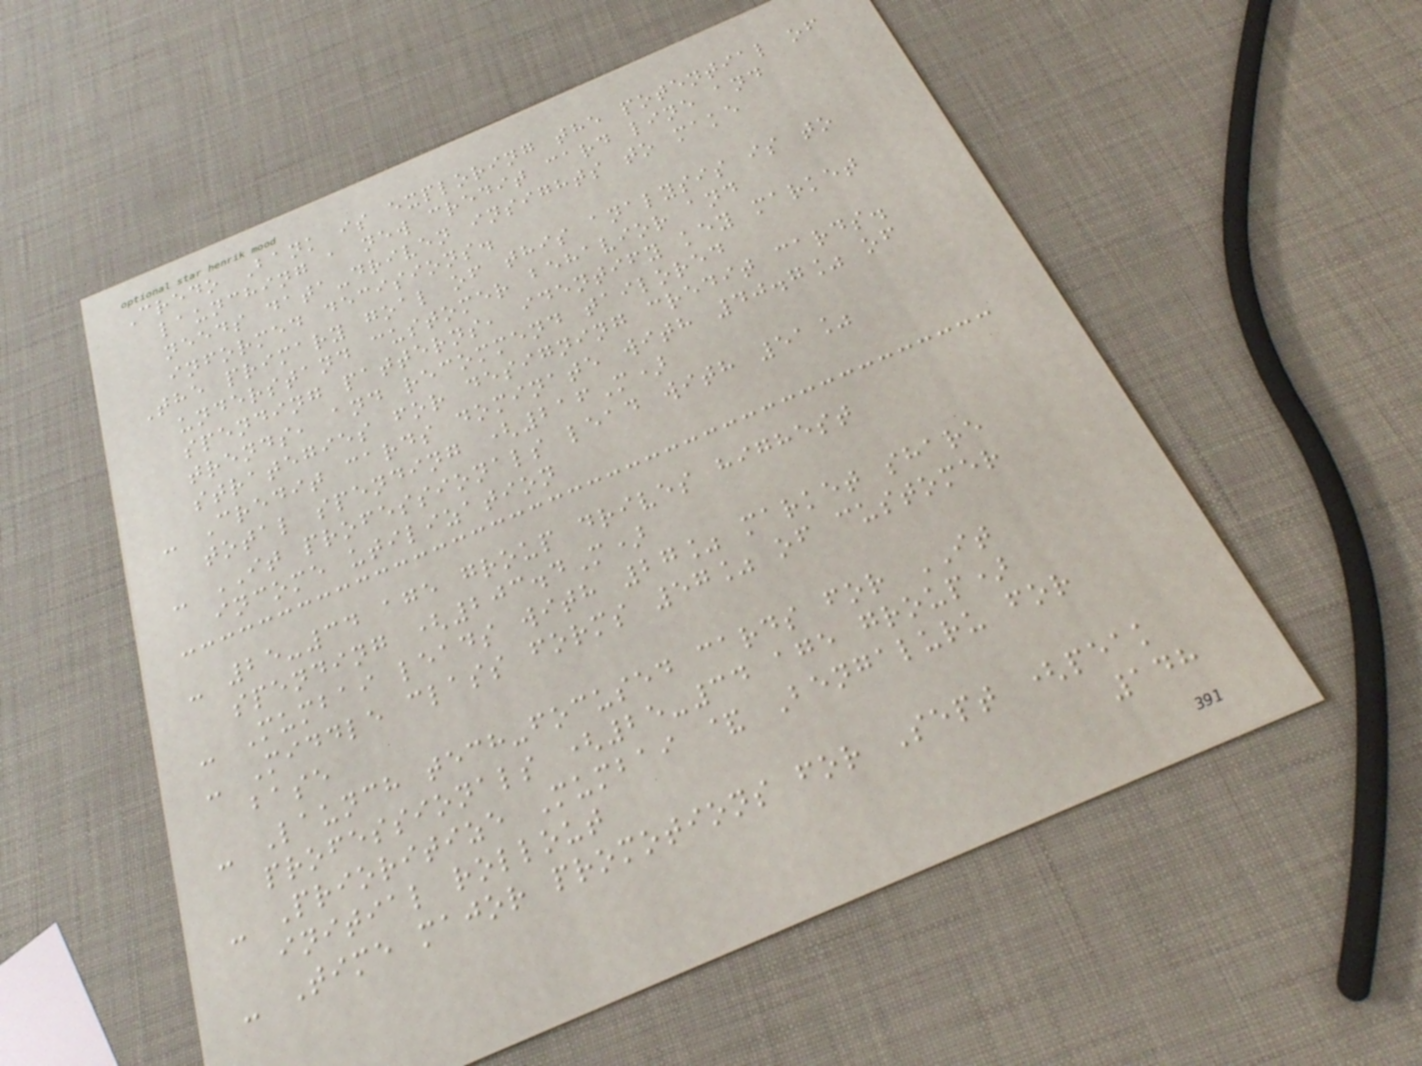Credo Bank is exploring the potential of
launching a new credit card line and
needs data-driven insights to make
informed decisions.
The primary goal of this analysis is to
understand customer behavior and
spending patterns, identify key market
trends, and recommend tailored
strategies for designing credit cards.
- Credit cards dominate with 40.7% of
total spending (216M)
- IT professionals lead with 51%
income utilization
- 25-34 age group drives highest
spending (203.4M)
- Mumbai leads with 27% market share
- Middle class forms 57% of customer
base
- Launch tech-focused cards for IT
professionals (25-34 age group)
- Prioritize Mumbai & Bengaluru for
initial rollout
- Time major promotions for Sept (peak
148
